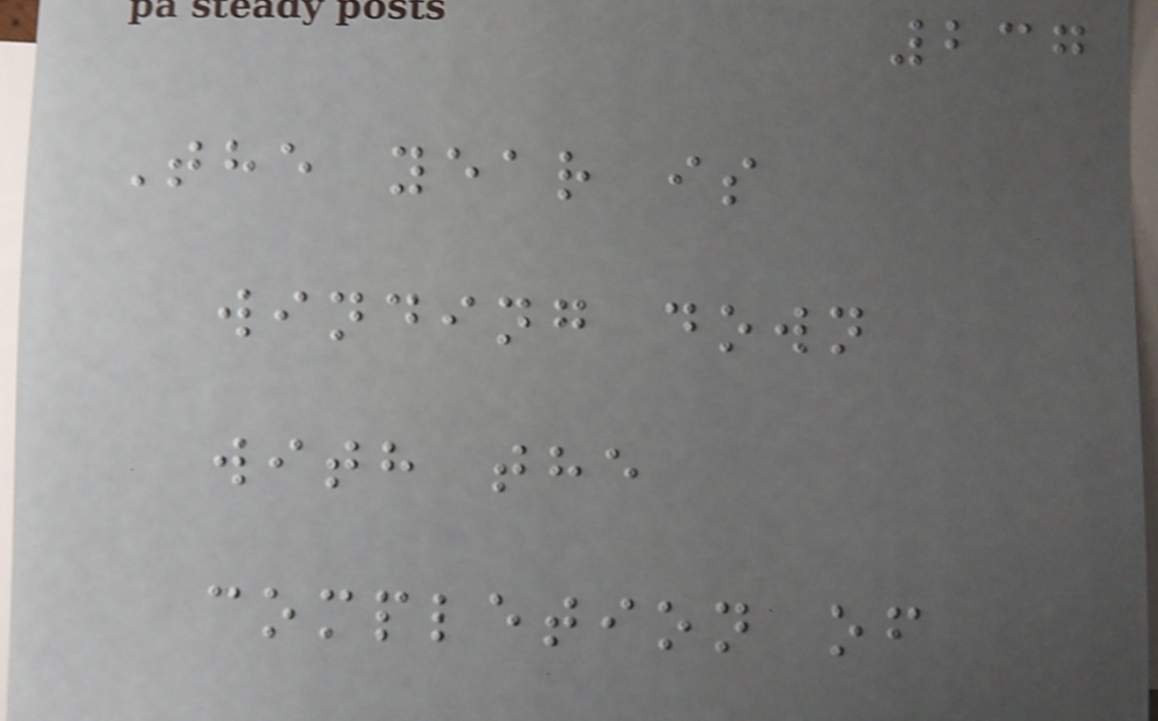237
The year is
winding down
with the
completion of
